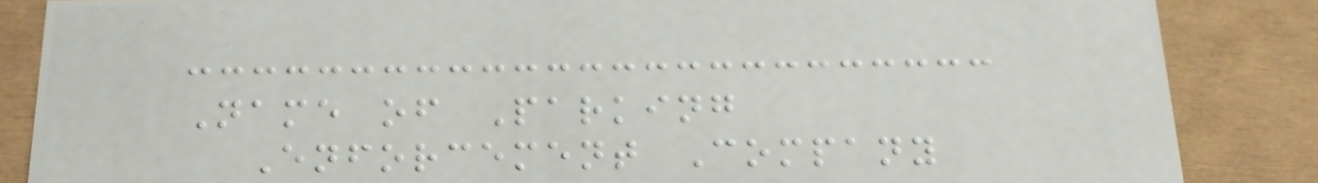Name of Parking
Enforcement Company
